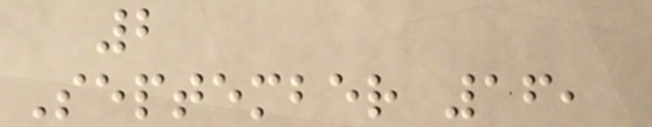2
September 16,
